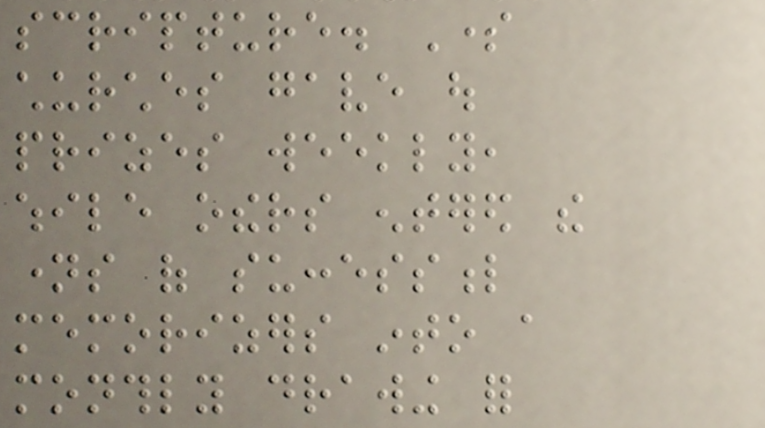scripture. Some
churches gave out
prizes weekly,
while others entered the
names of successful
memorizers into a
monthly drawing for
